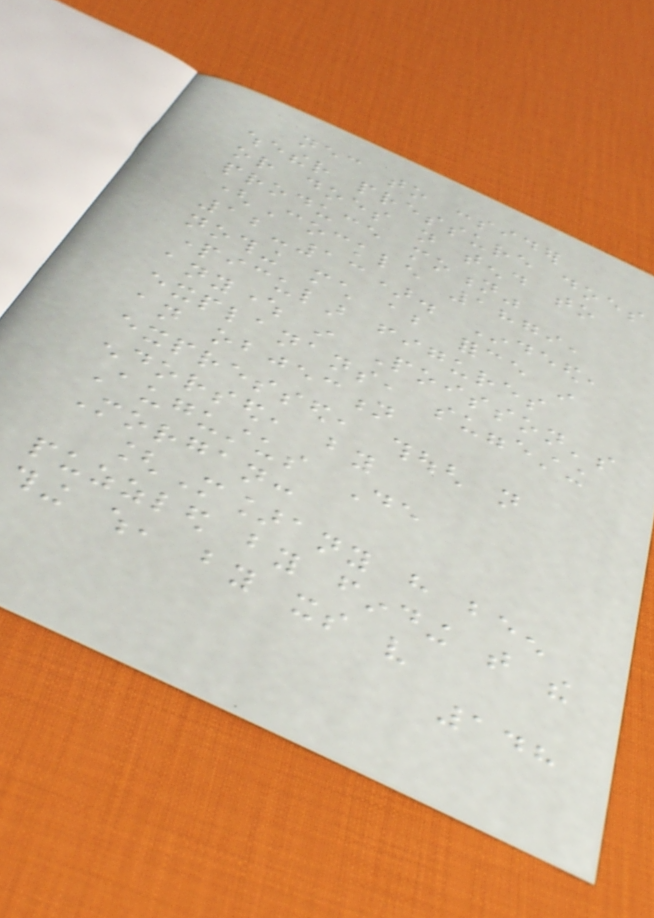necessary to consider
whether pressure does
or does not tend to
produce motion"
(Cockle 1879,
12-13). Indeed,
nothing much about force in
particular figures
anywhere in Poisson's
explanans, suggesting
an objection
expressed, though not
endorsed, by
Augustus De
Morgan:
[M]any have been
puzzled by finding that the
thing which, by its very
148
